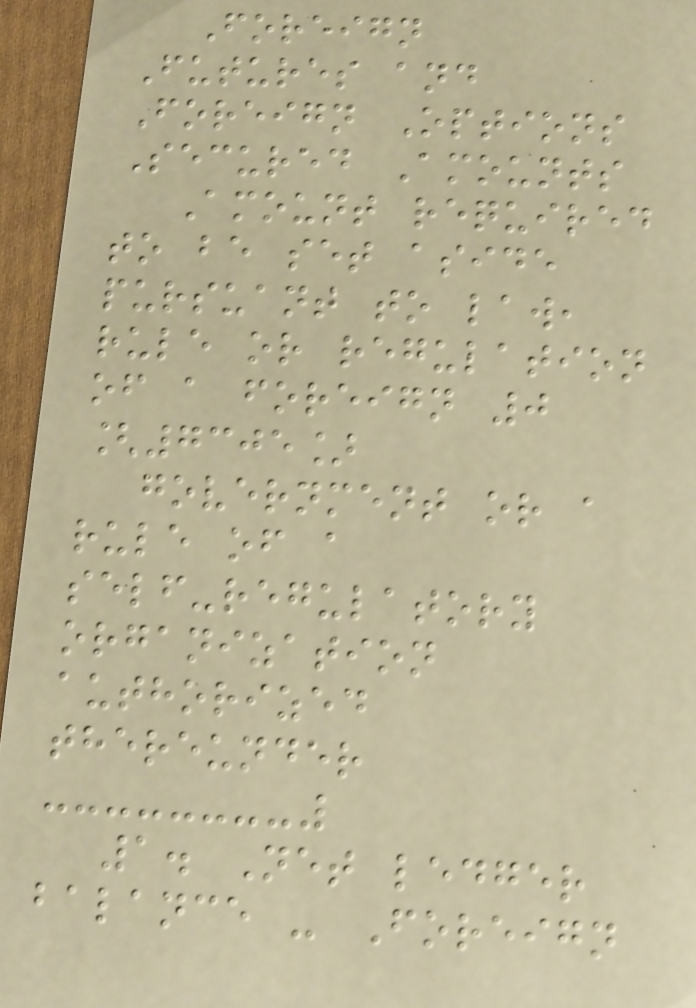Foreign
Futures and
Foreign Options
Secured Amounts
Amount required
to be set aside
pursuant to law,
rule or regulation
of a foreign 0
[7305]
government or a
rule of a
self-regulatory
organization
authorized
thereunder
1. Net ledger
balance - Foreign
